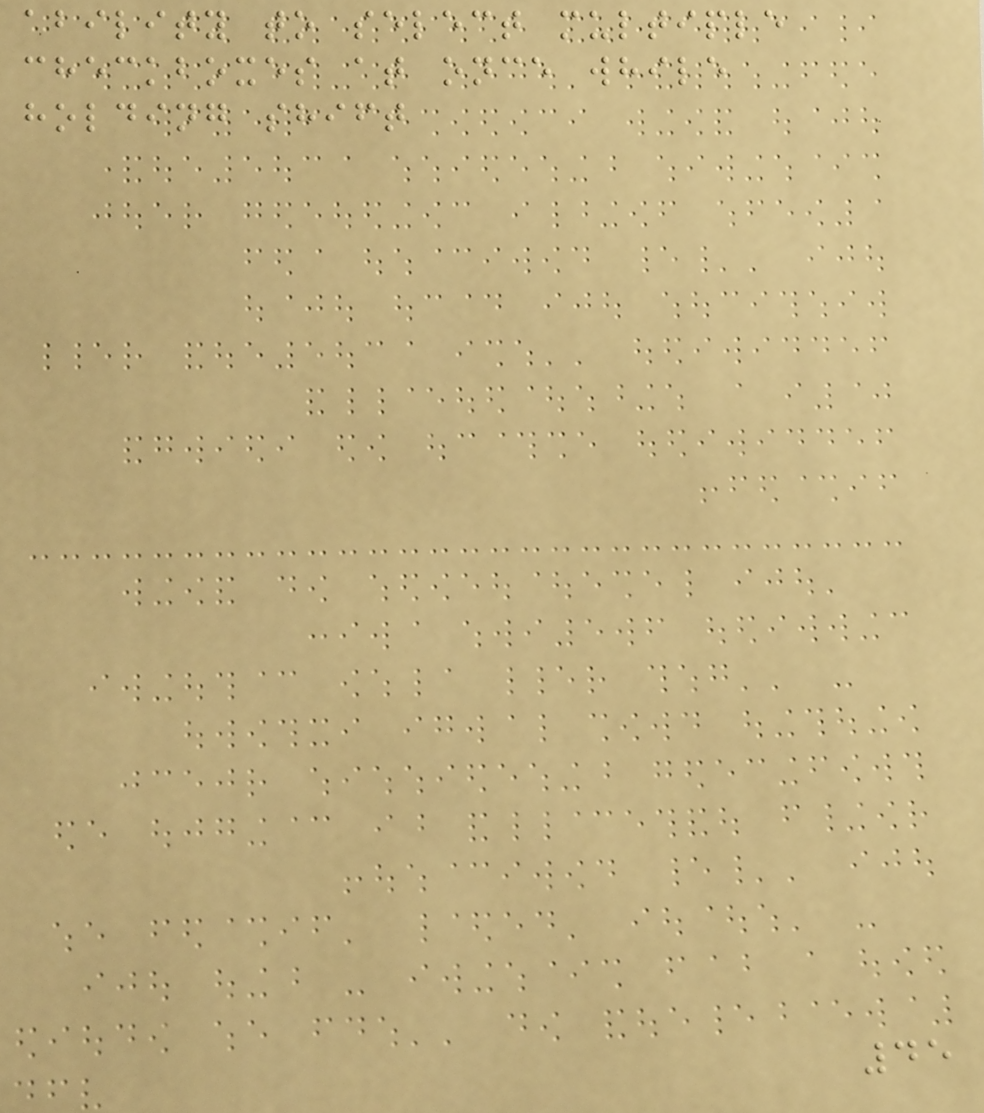ability to select multiple
checkboxes at once while
holding shift
45
